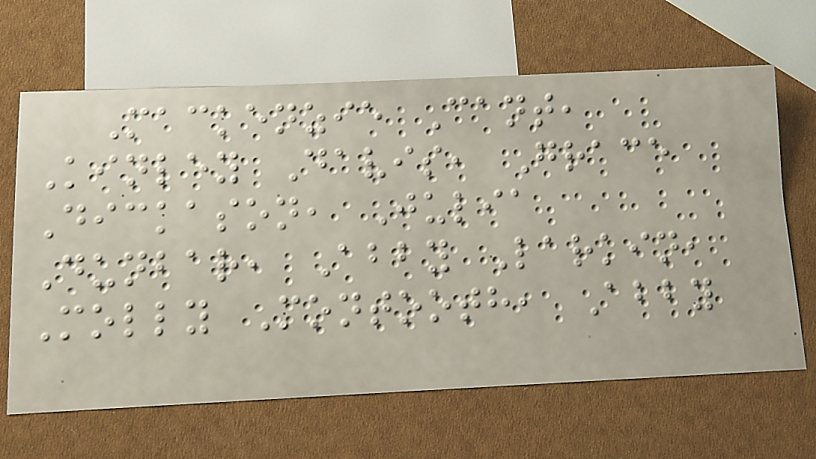Mackenzie Cant,
Kinley Davis, Grace
Dickason, Julia
Dunbar, Abby Larkin,
Molly Montooth, Abby
